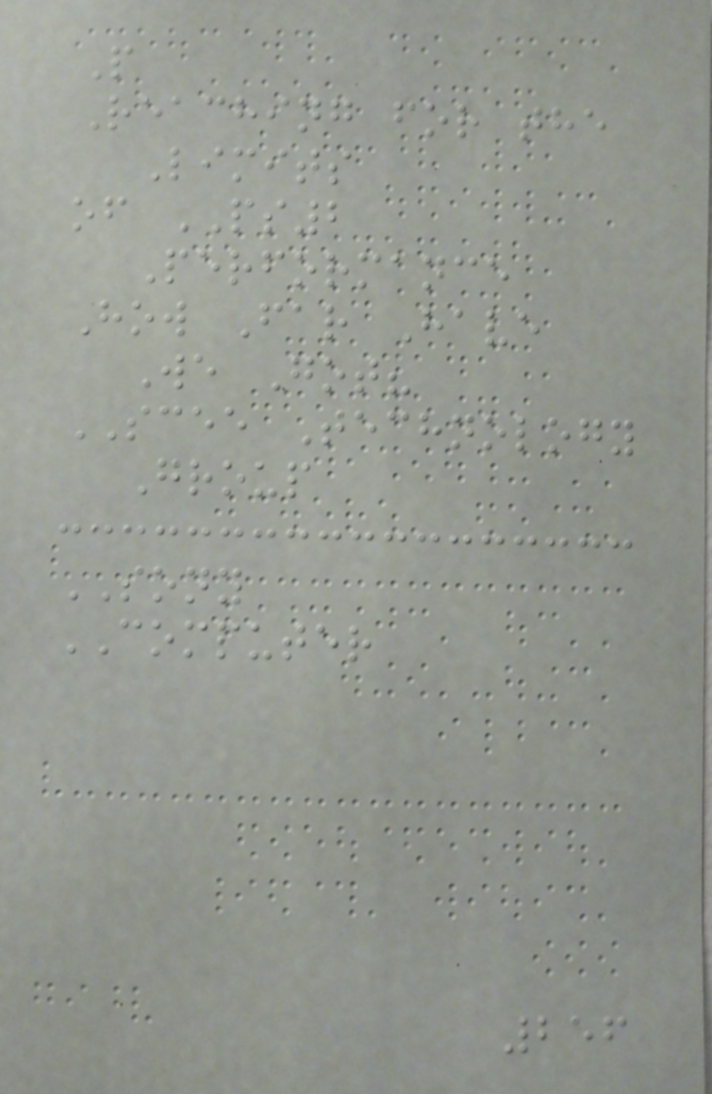P
Reaching for the
Limits
of PS2
Performance
How Far Have
We Got?
SCEE Technology
Group
SONY
COMPUTER
256
